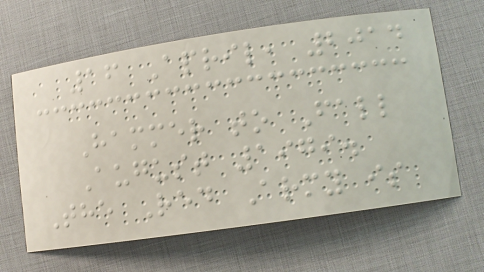16 April, 2014
Hammer to Fall
August 1979.
The Red Army is
